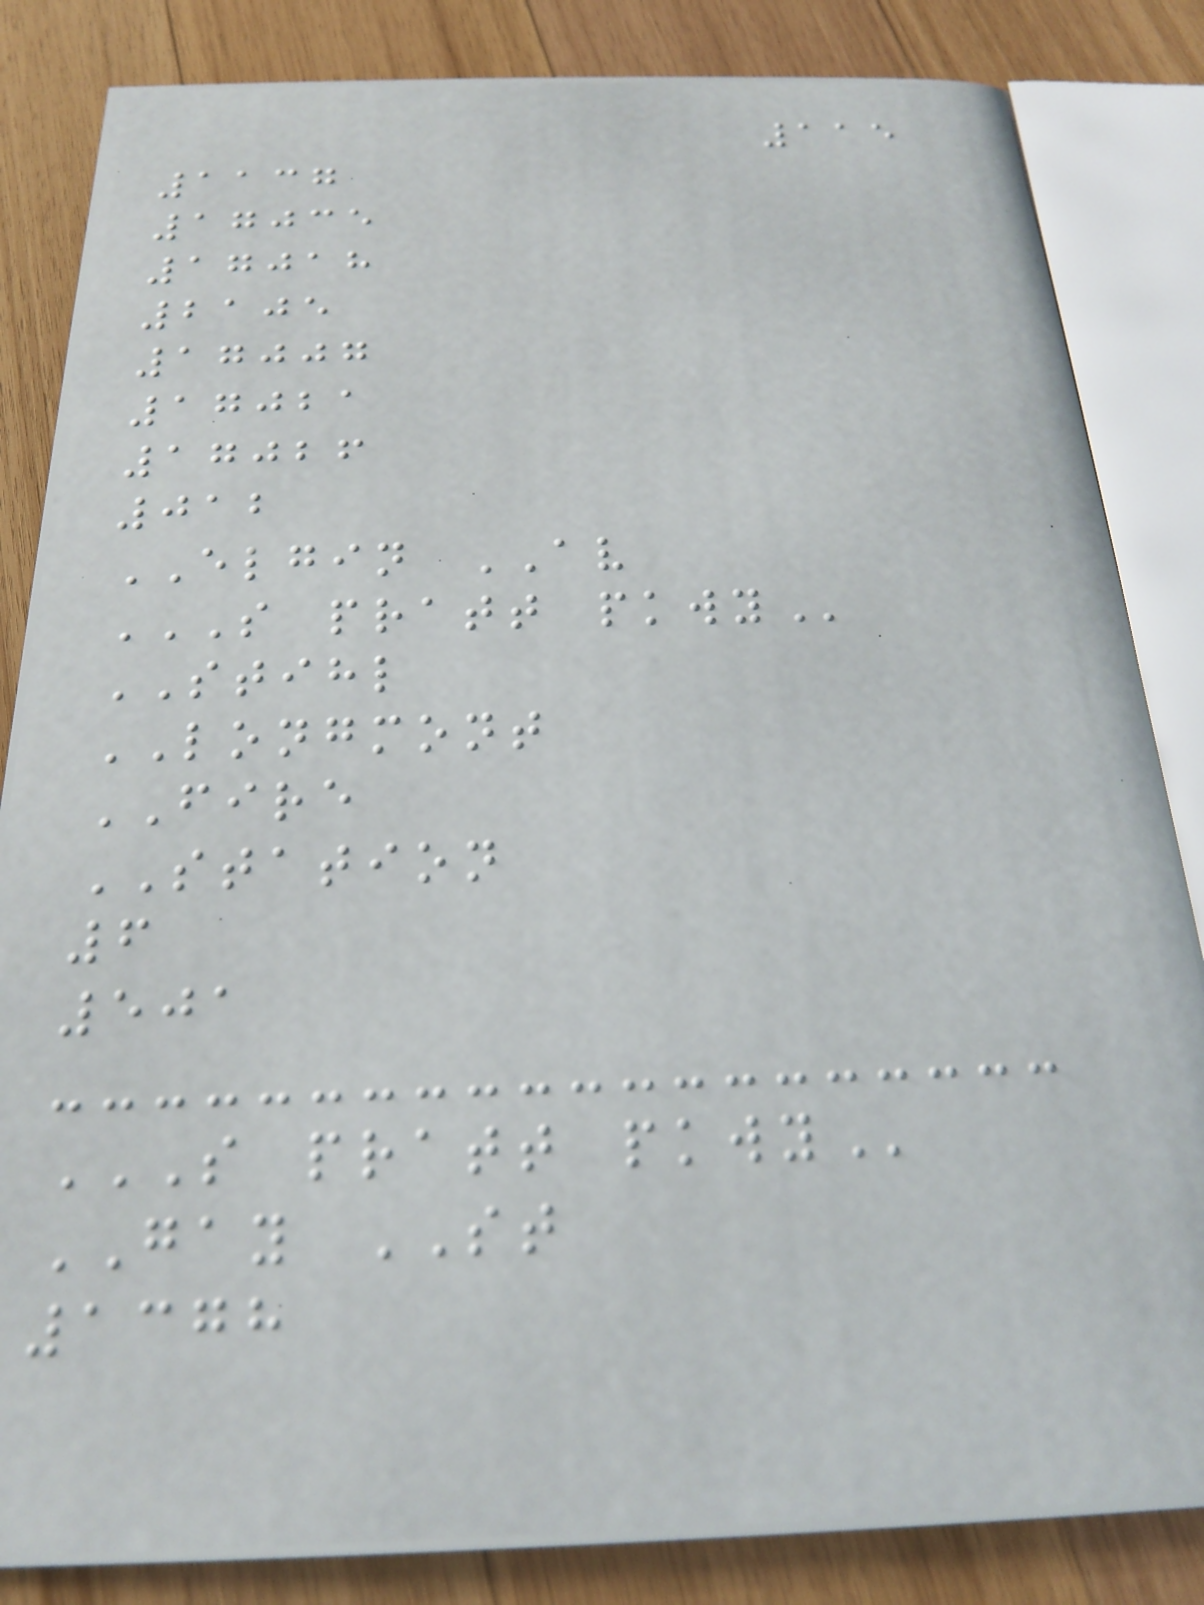115
1137
17035
17018
2105
17007
17021
17026
012
ELGIN AV
S PRATT PKWY
STIHL
LONGMONT
FIRE
STATION
6
501
S PRATT PKWY
GAY ST
1378
